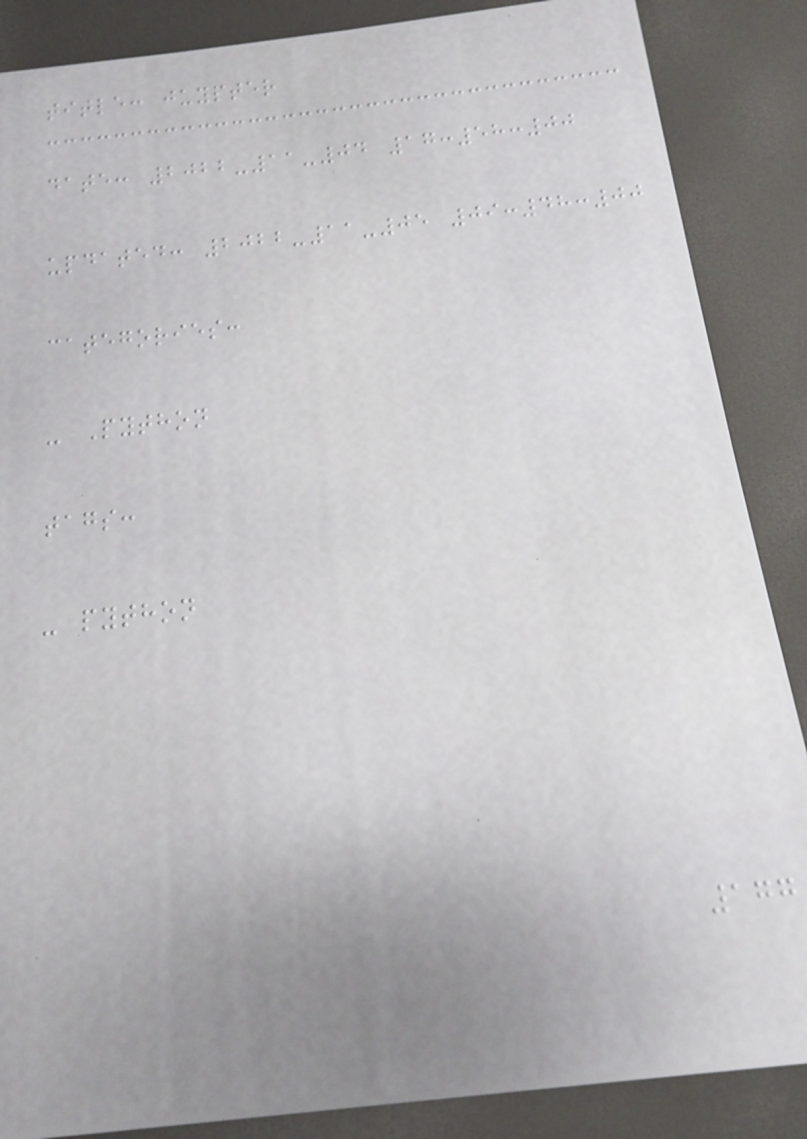title: juypter
date: 2022-11-04 17:58:00
updated: 2022-11-05 09:48:00
categories:
- Python
tags:
- python
177
